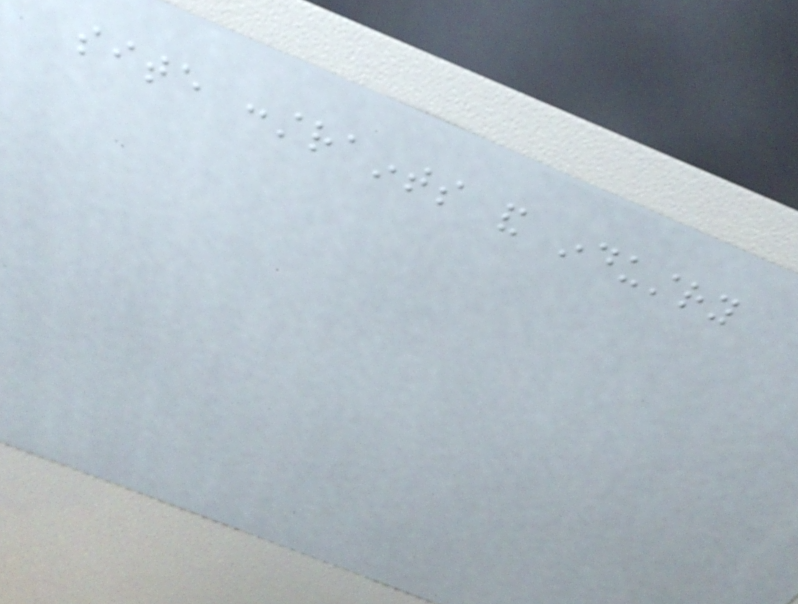site constraints and industry
